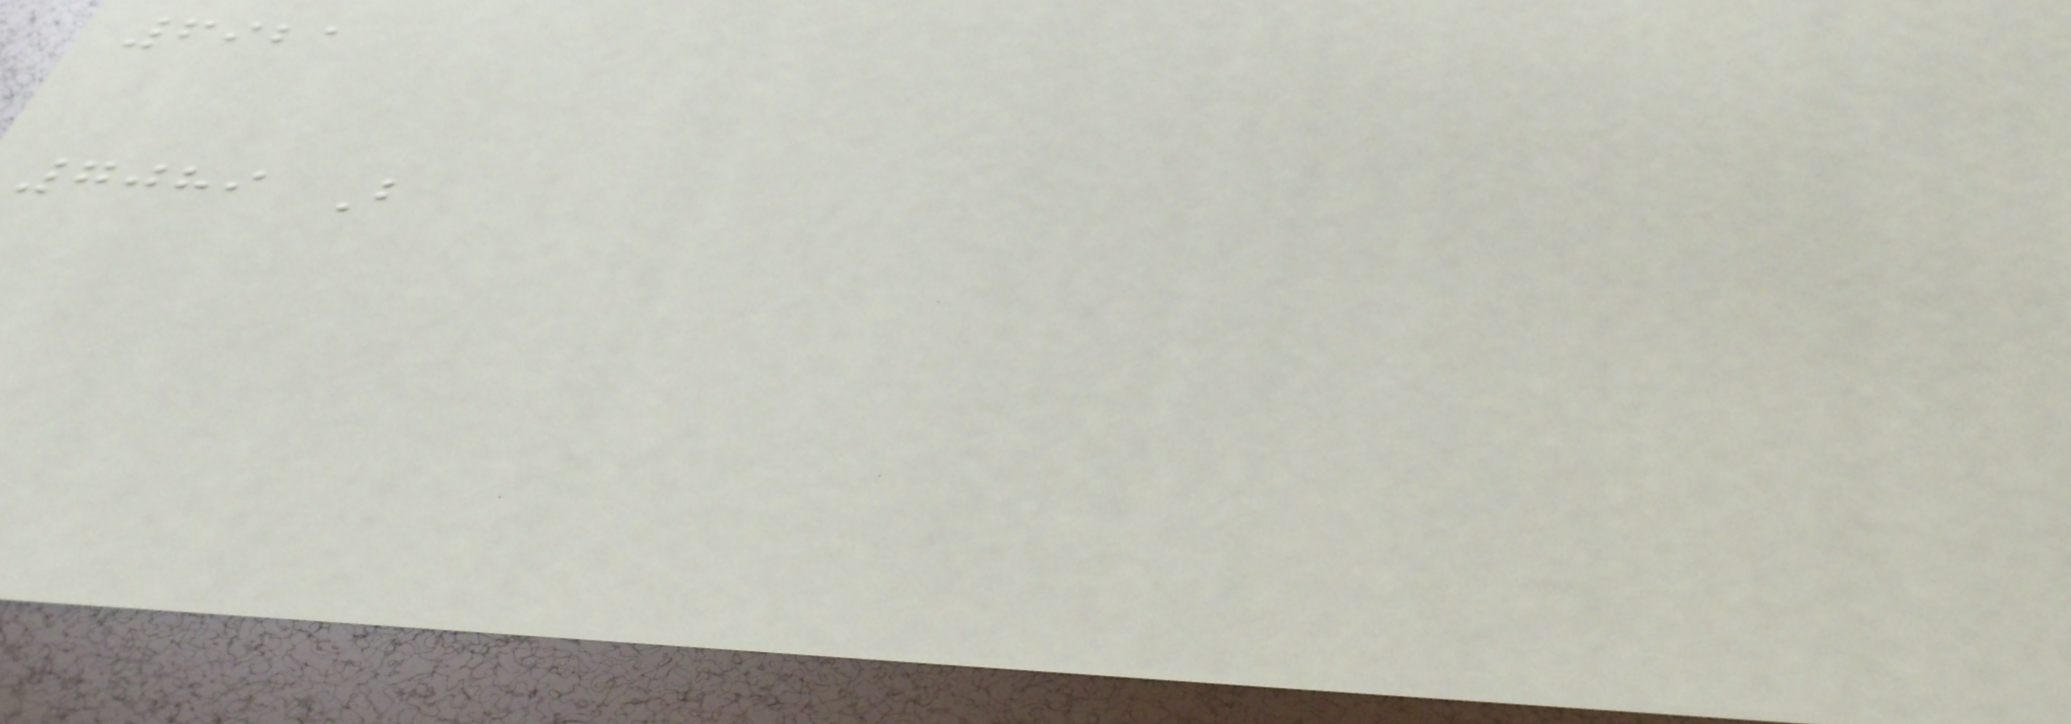6921
7089 B
